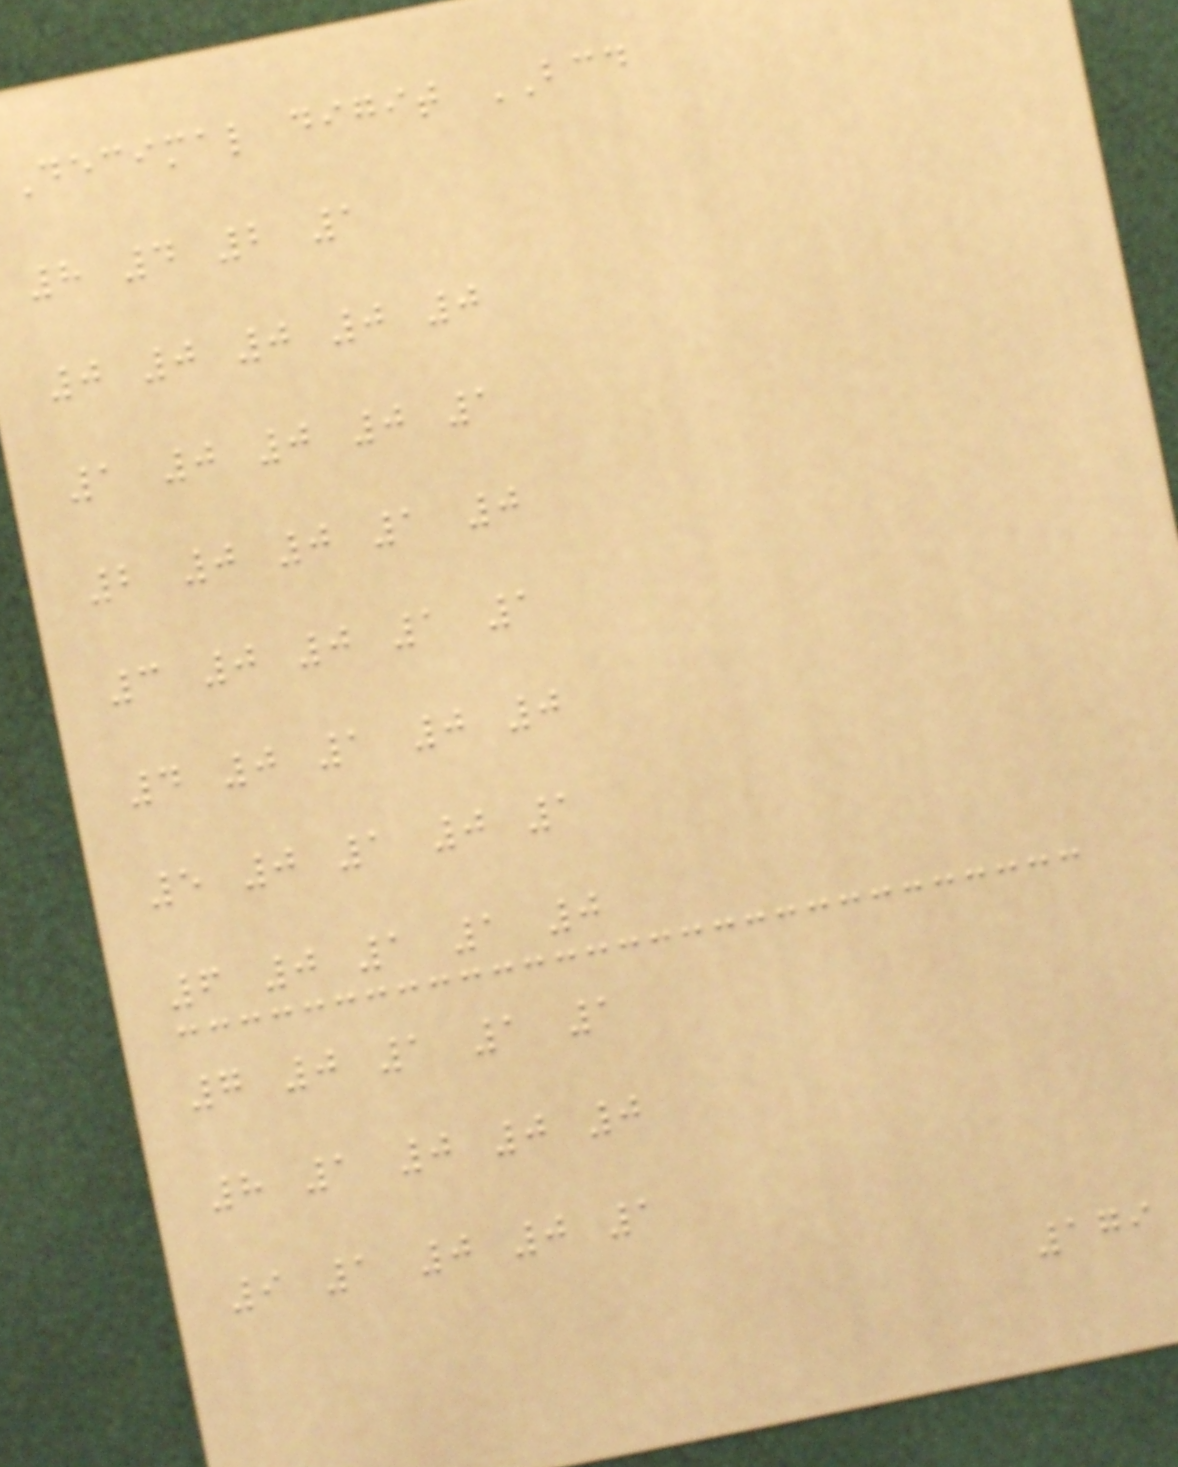Decimal digit BCD
8 4 2 1
0 0 0 0 0
1 0 0 0 1
2 0 0 1 0
3 0 0 1 1
4 0 1 0 0
5 0 1 0 1
6 0 1 1 0
7 0 1 1 1
8 1 0 0 0
9 1 0 0 1
179
